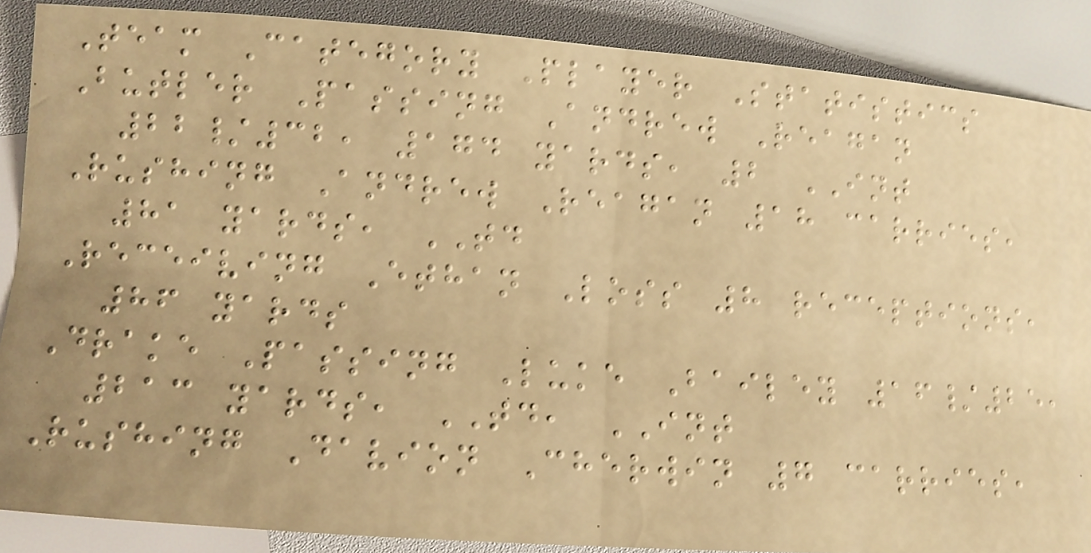Team Category Player Statistics
Butler Passing Andrew Reagan
22/32, 174 yards, 2 INT
Rushing Andrew Reagan 18 carries,
81 yards, TD
Receiving Ethan Loss 8 receptions,
86 yards
Drake Passing Luke Bailey 16/25,
213 yards, TD, INT
Rushing Davion Cherwin 7 carries,
